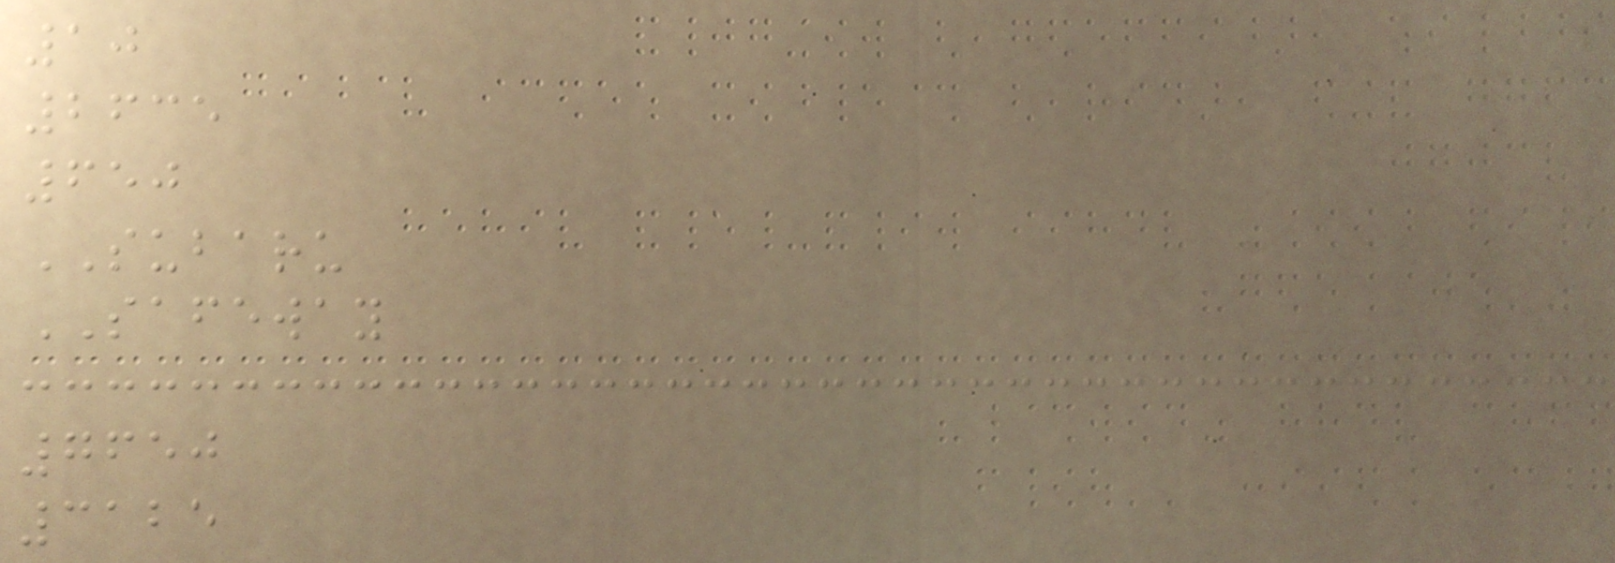10
2635
650
SUBARU
SAFEWAY
7650
3125
